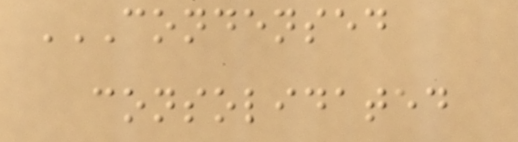CONDENSED
CONSOLIDATED
